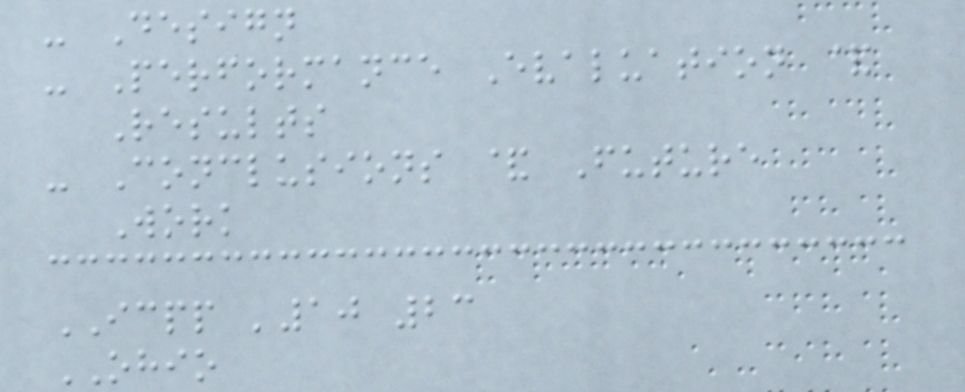- Design
- Performance Evaluation &
Results
- Conclusions & Future
Work
ICPP '10 23
OHIO
